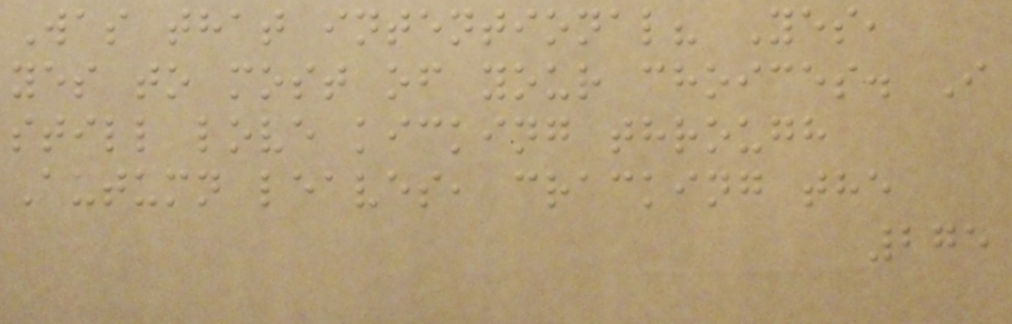Was that intentional? Yes,
yes to most of your choices. I
still love kicking through
Autumn leaves, cracking the
275
